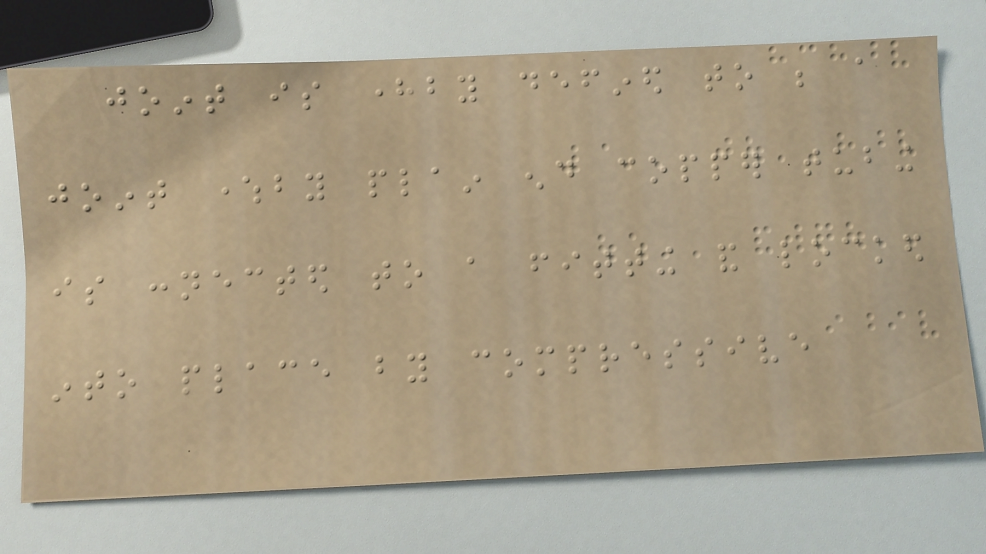joint is hereby defined to be a
joint whereby plain end copper tubing
is connected to a fitting and locked
into place by compressive
